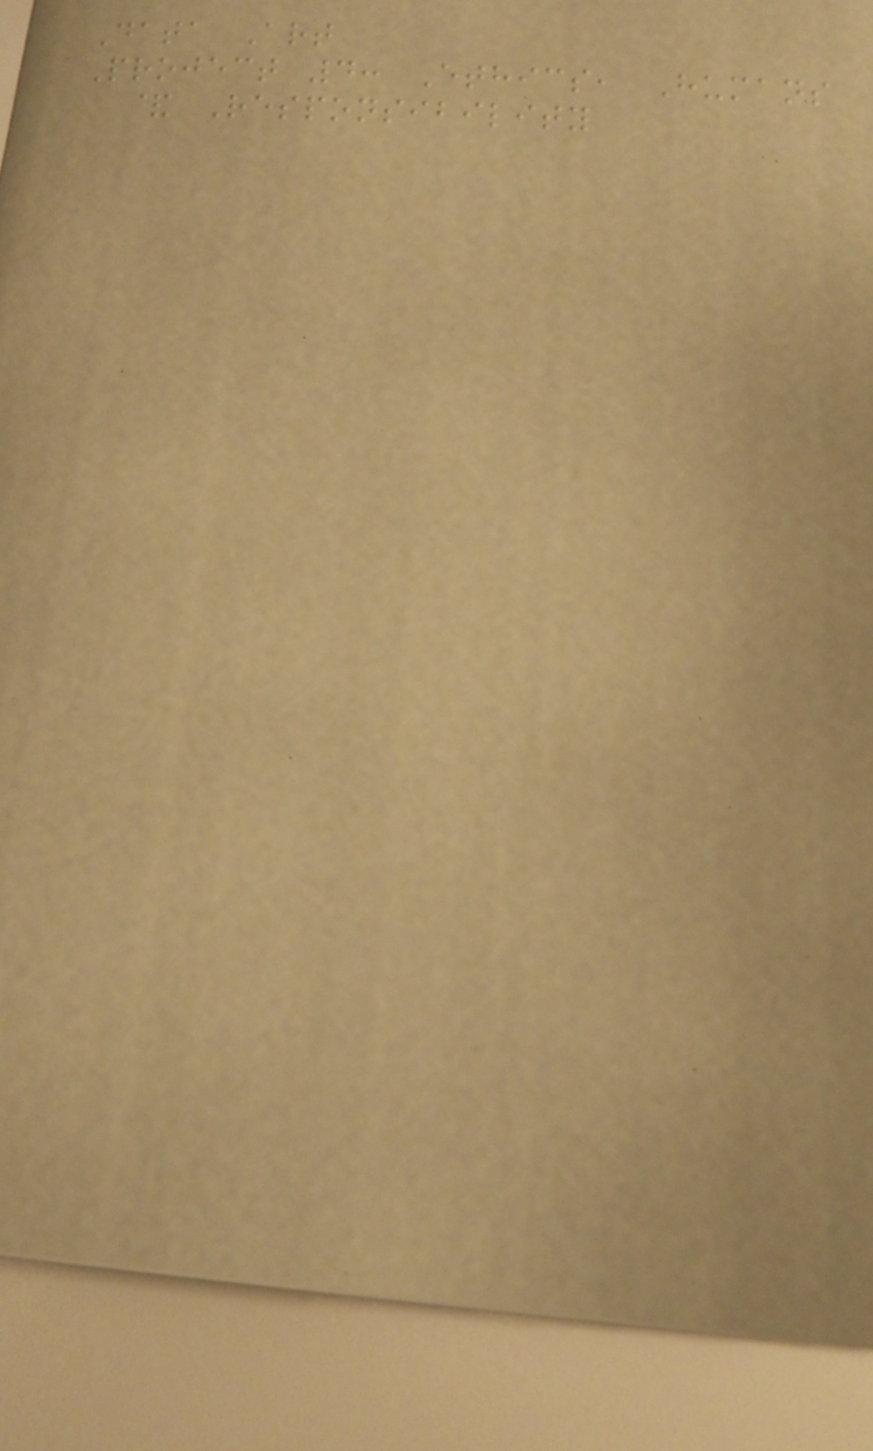Data Art
Project 4: Ethics, Humans
& Responsibility
